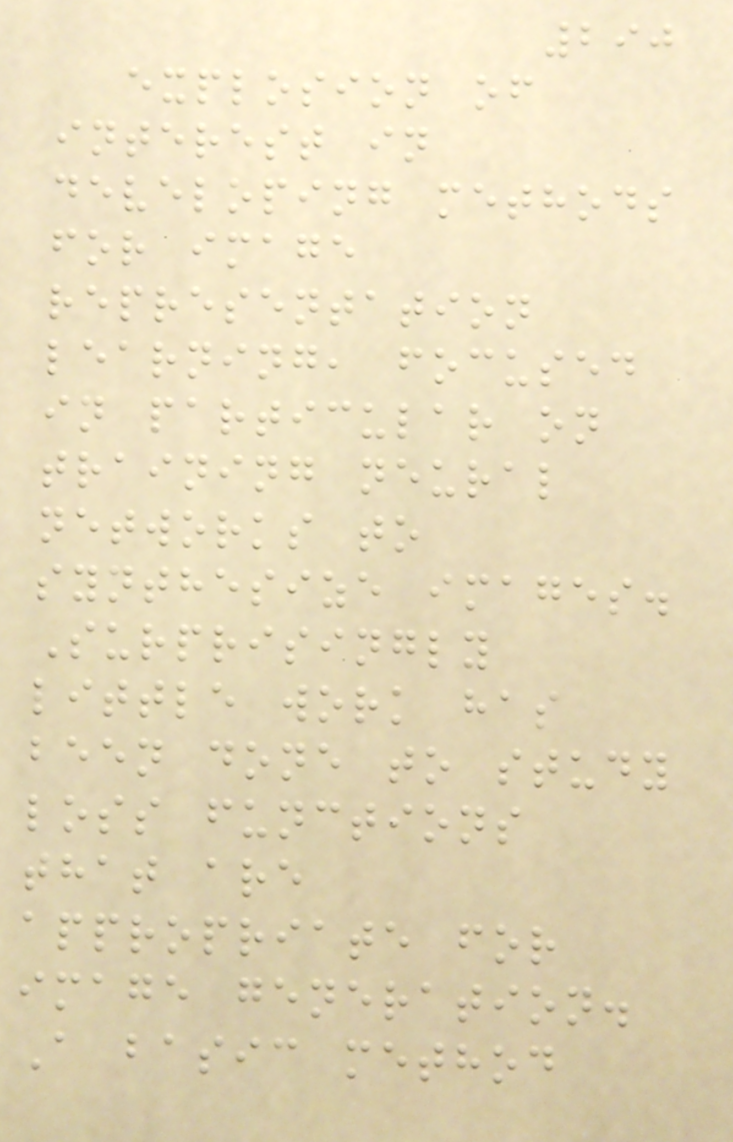290
explosion of
interest in
developing methods
for image
representation
learning, focused
in particular on
training neural
networks to
synthesize images.
Surprisingly
little work has
been done to study
loss functions
that are
appropriate for
image generation.
A basic method
